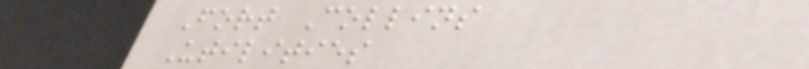Fort Collins
Utilities
